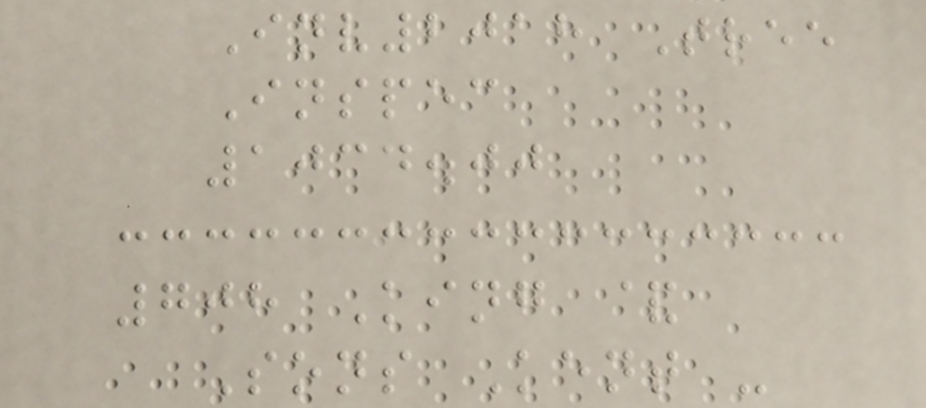Inv2018 Tree
Inspec
1034.00
708 King &
Sons Kent -
